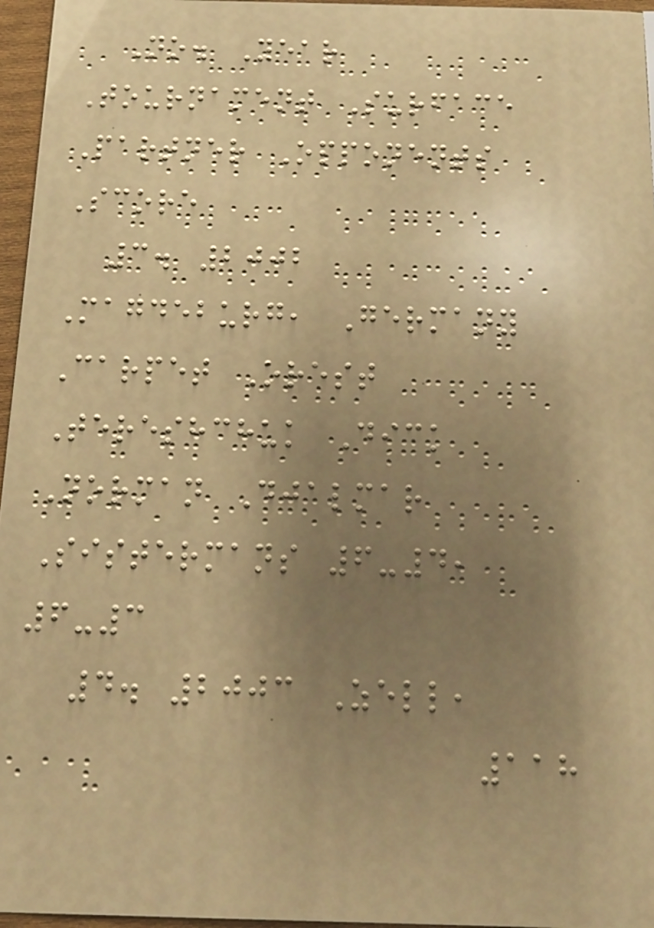No. Year
Tournament Surface
Partner Opponents
Score
3. 2002
Magdeburg, Germany
Carpet Orest
Tereshchuk Dick
Norman Djalmar
Sistermans 6-4,
6-3
4. 2003 Zell,
118
